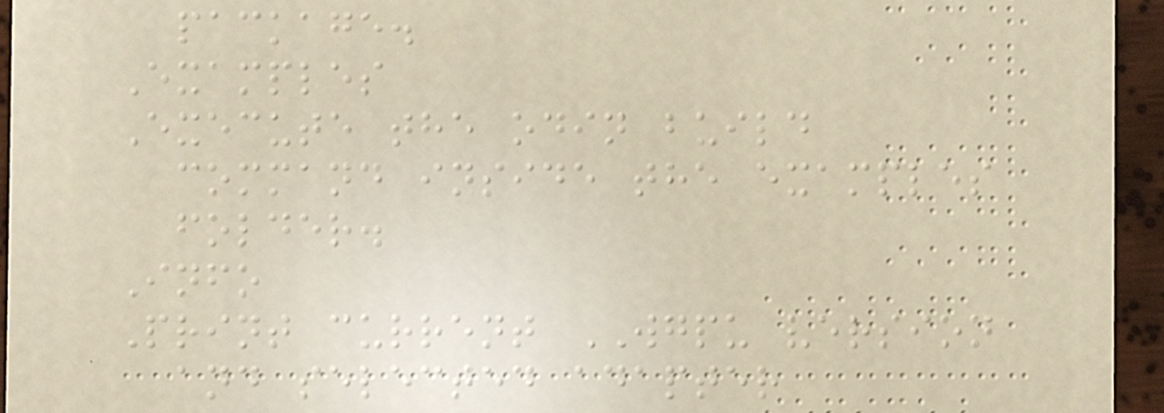package.
Examples
Execute the odin build
command inside the examples
folder.
Info
Print current WGPU version
and selected adapter
